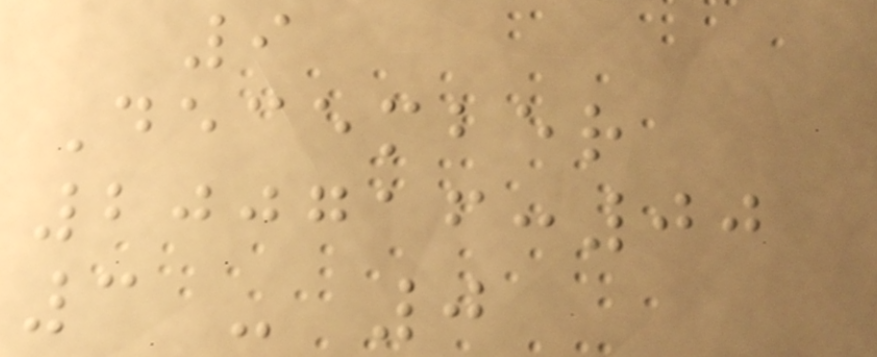9
December
200716:00
3 - 0
